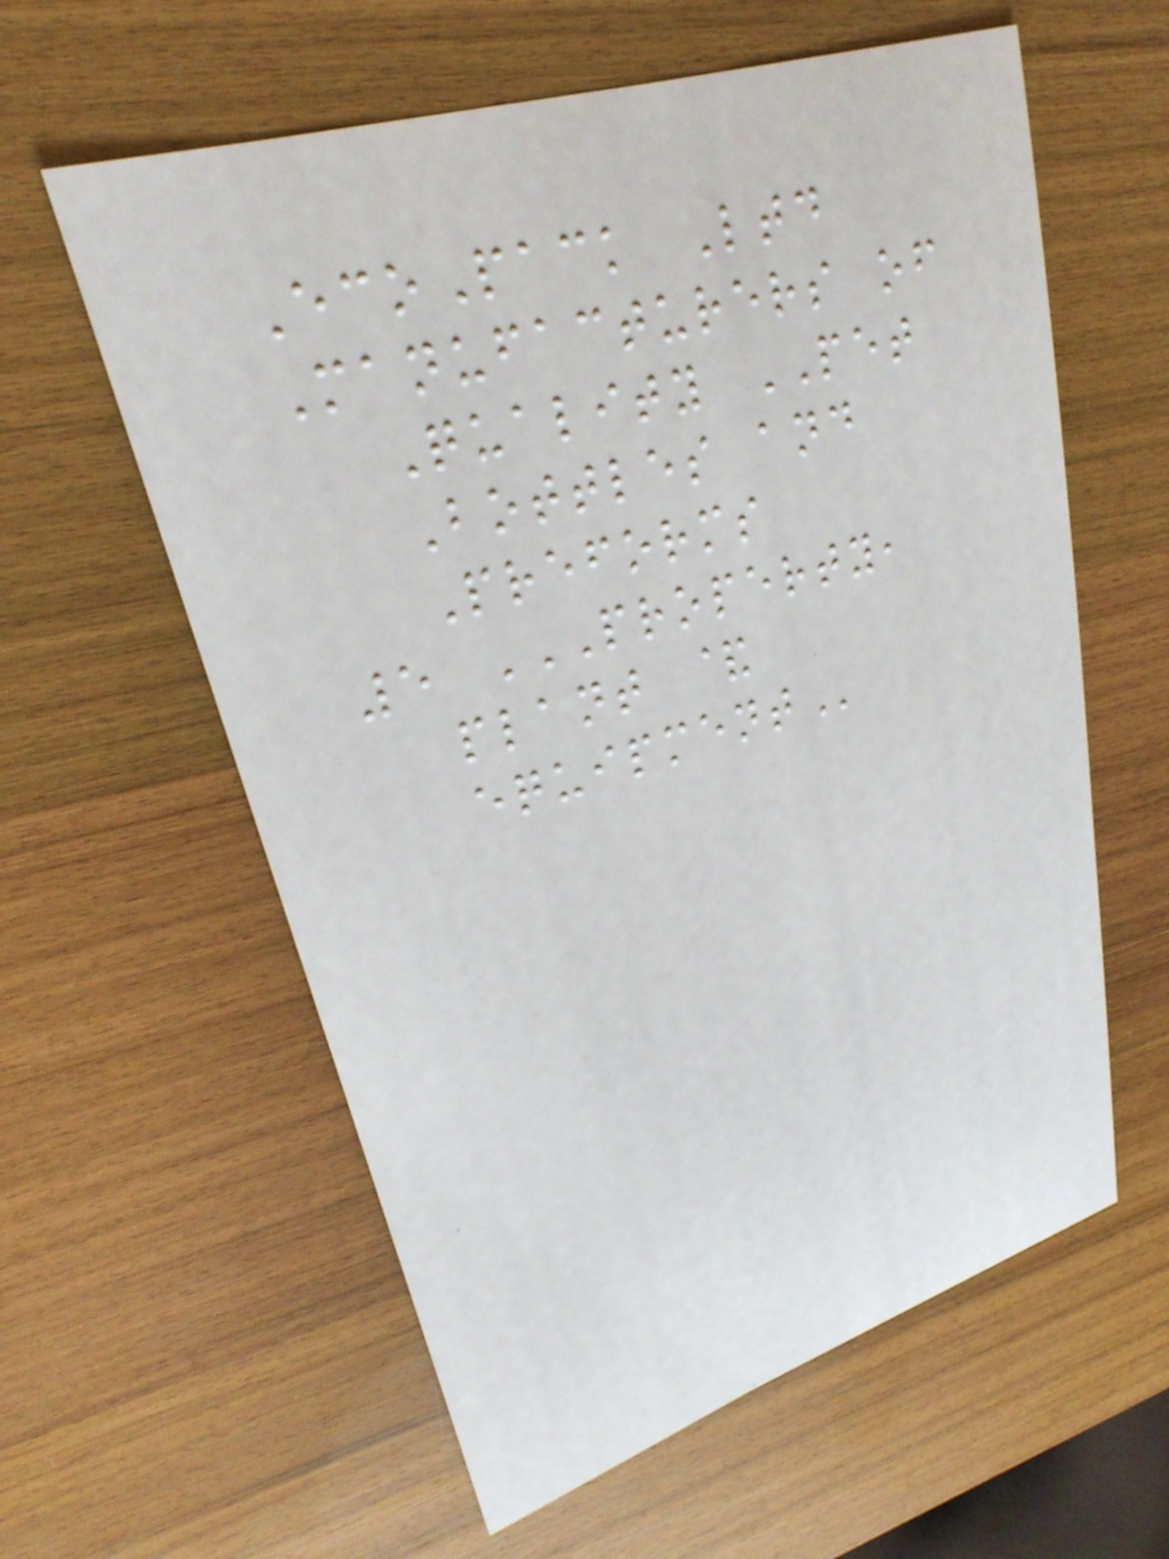EcoPack Ltd
Manufacturers of
Quality PET
Bottles and
Preforms
5 PROPERTY,
PLANT &
EQUIPMENT
